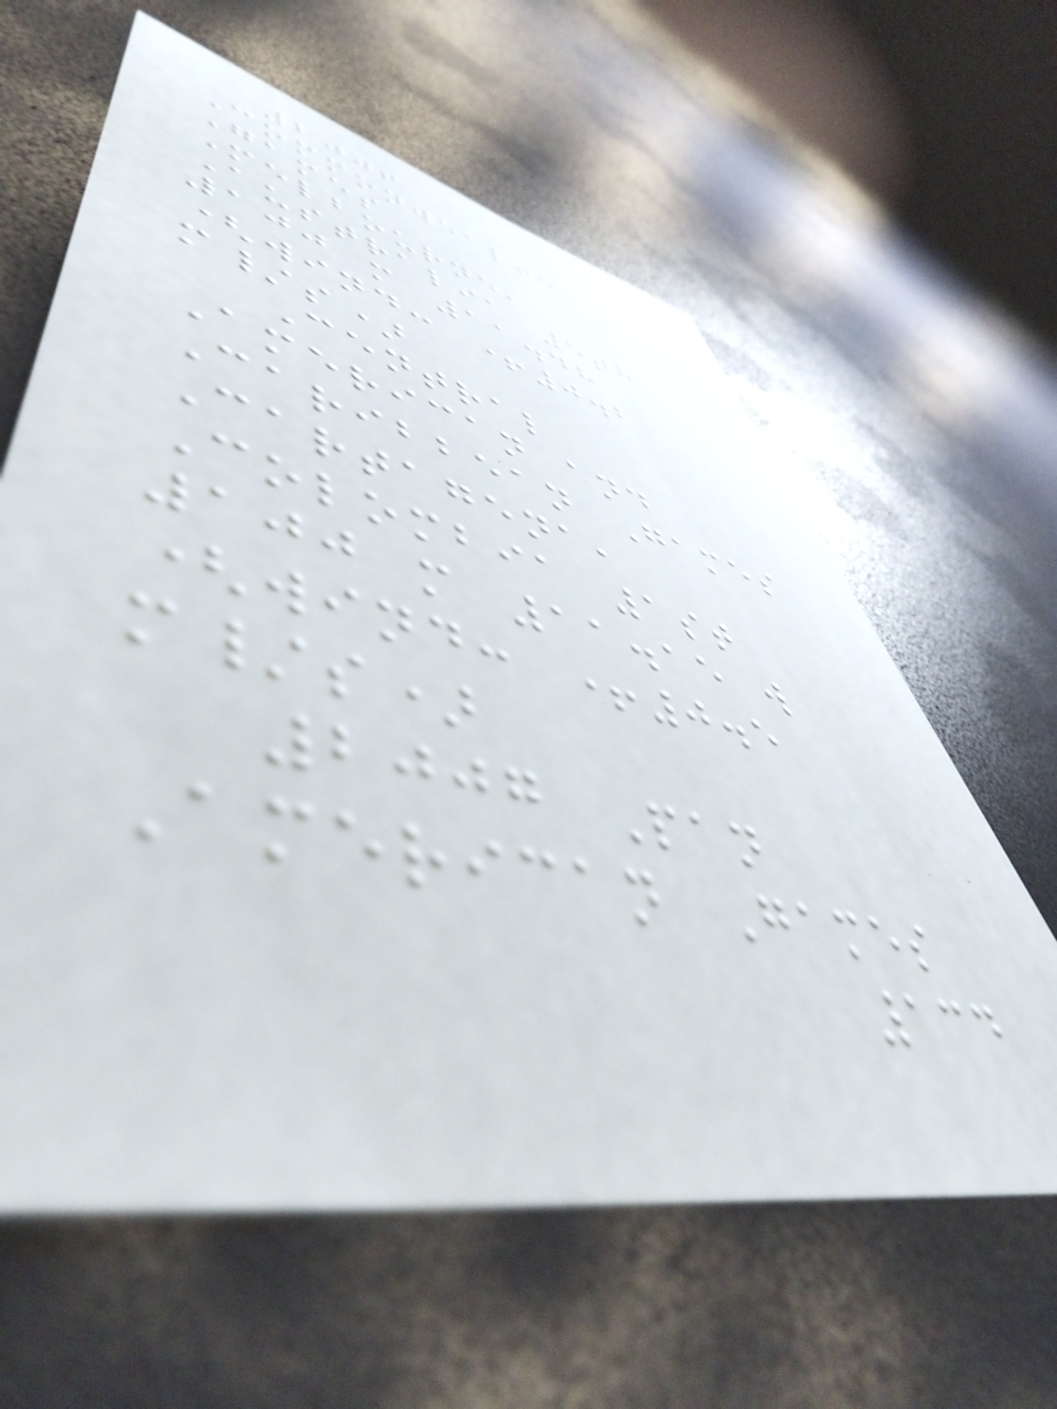2006
Commonwealth
Games
Melbourne,
Australia 5th
100 m 11.48
(wind: +0.2
m/s)
Central
American and
Caribbean Games
Cartagena,
Colombia 1st
100 m 11.15 w
(wind: +0.5
m/s)
2007 Pan
American Games
134
